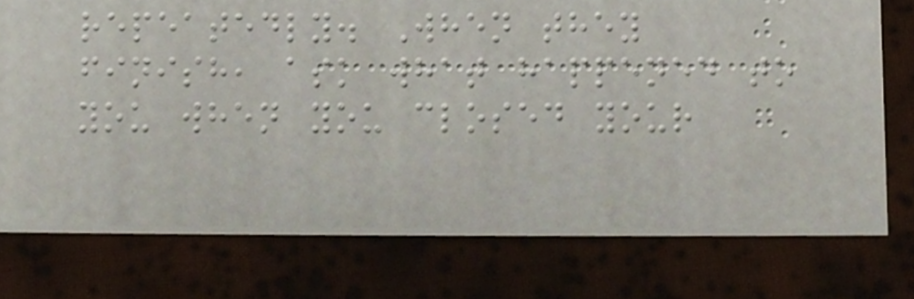repeatedly. When they
finish, ask what happened to
you when you closed your
